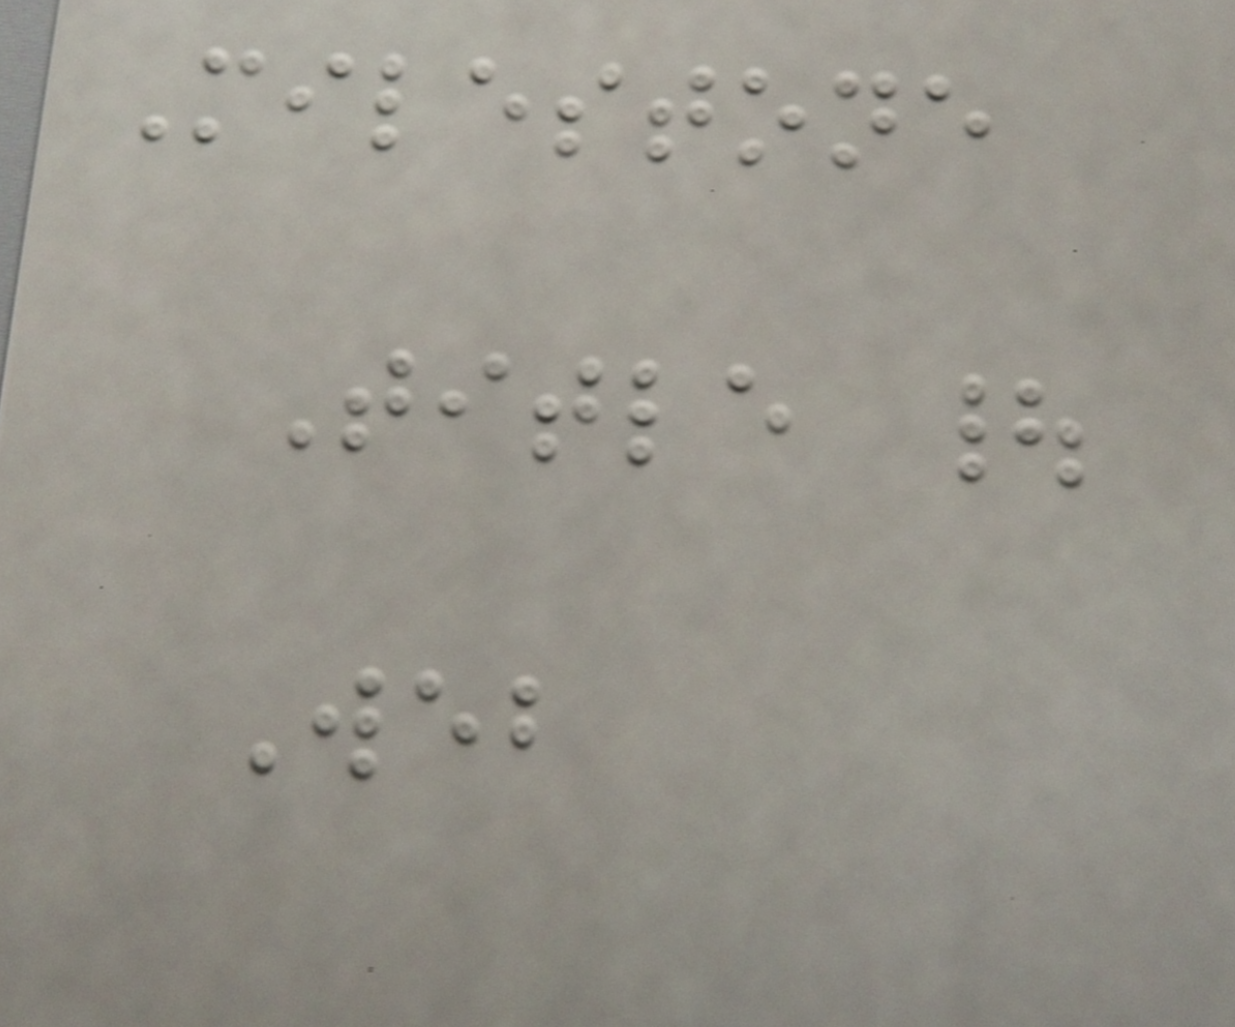Milestone
Title |
Web
